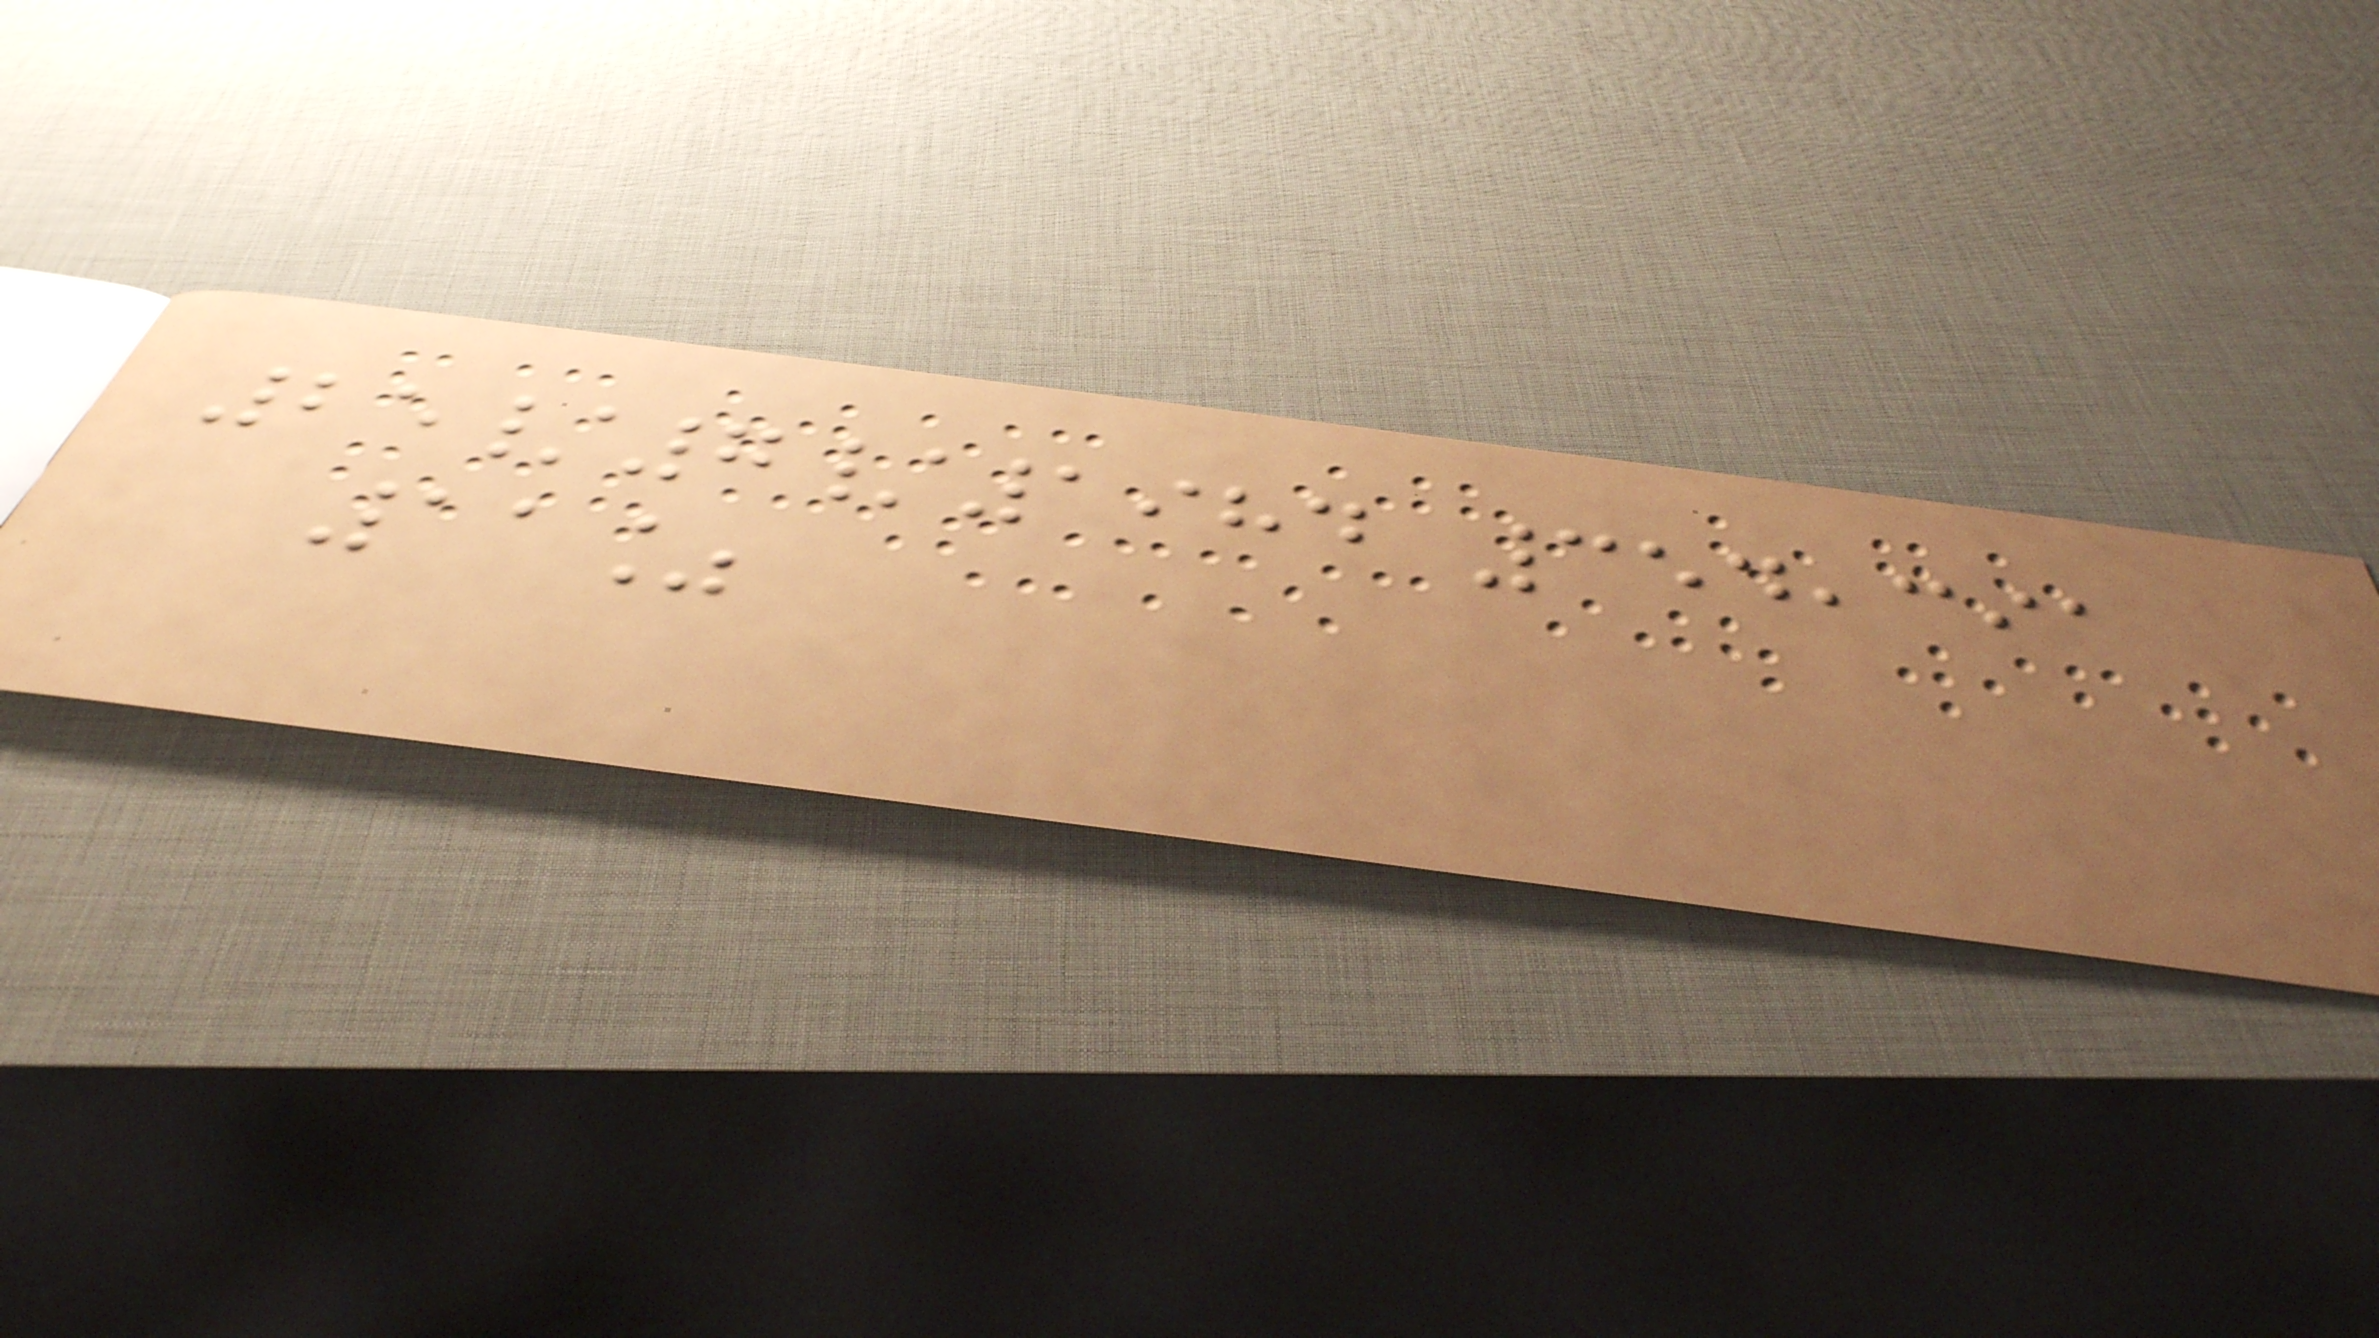25/7/1984 354,391
11%
